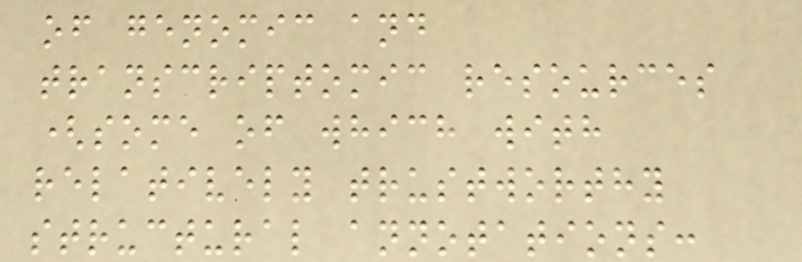of genomic and
transcriptomic resources
(some of which with
relatively trustworthy
structural annotations:
